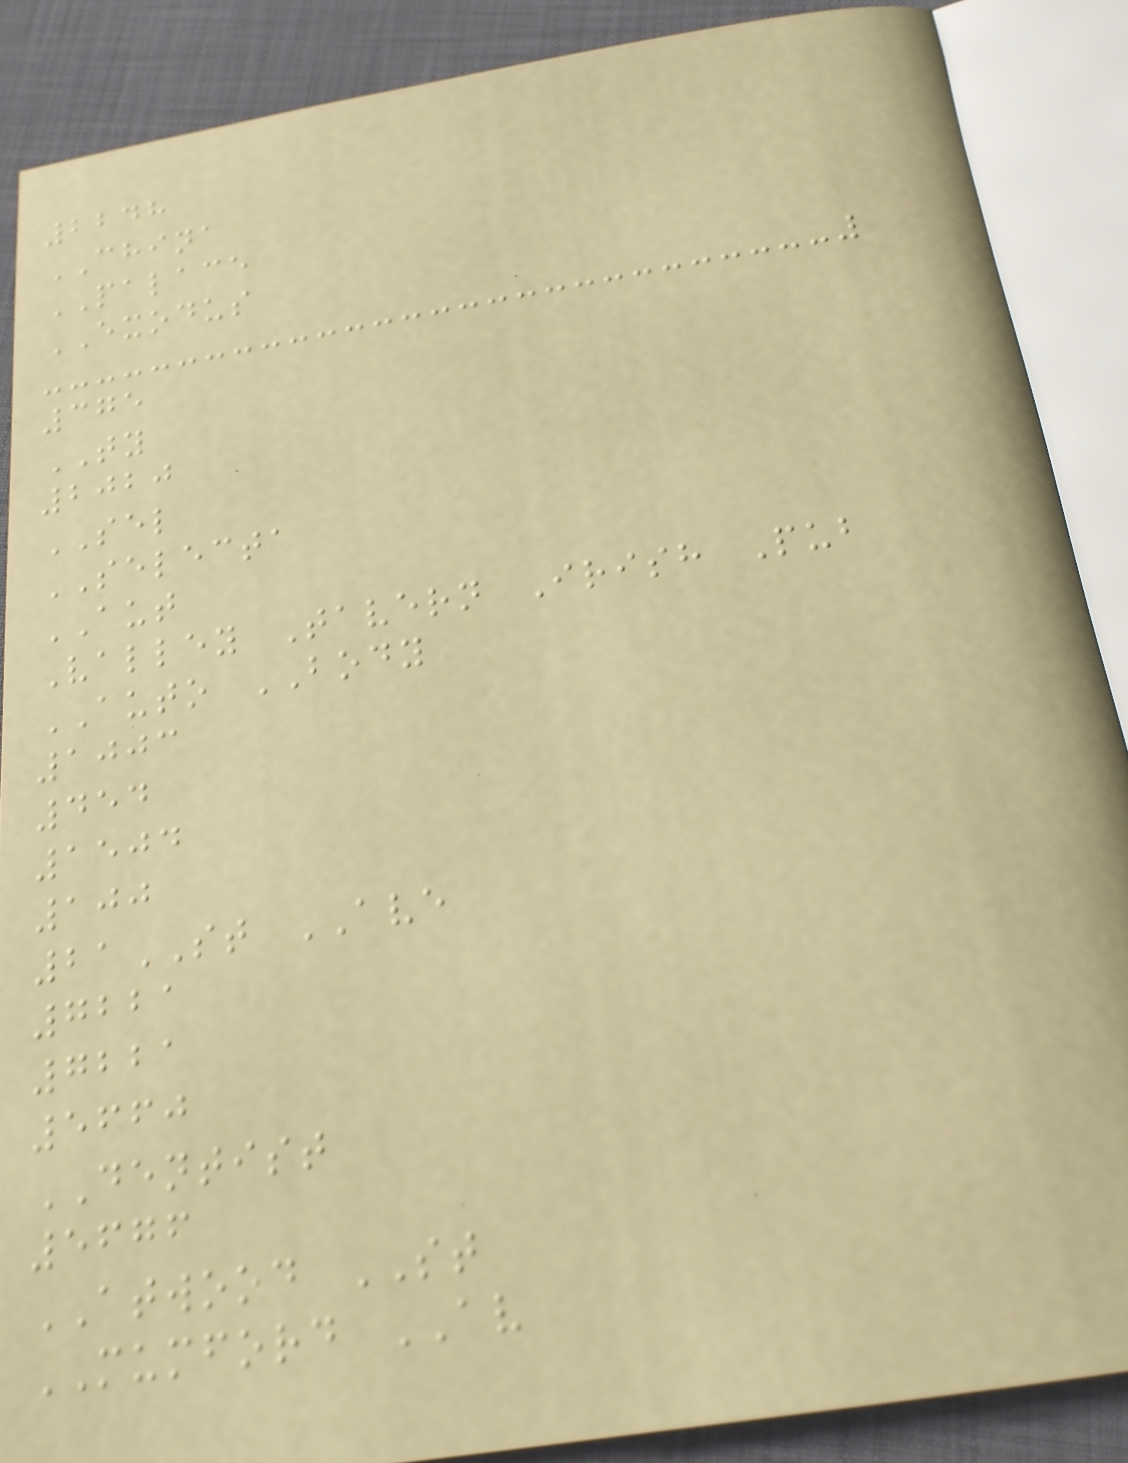2248
CHINA
PALACE
EXODUS
375
TY
2020
SEL
SELECTA
AUT
Valley Tavern Irish Pub
AUTO BODY
1003
454
1504
100
21ST AVE
7221
7221
5660
DENTIST
5676
ATWOOD ST
MUMFORD AV
